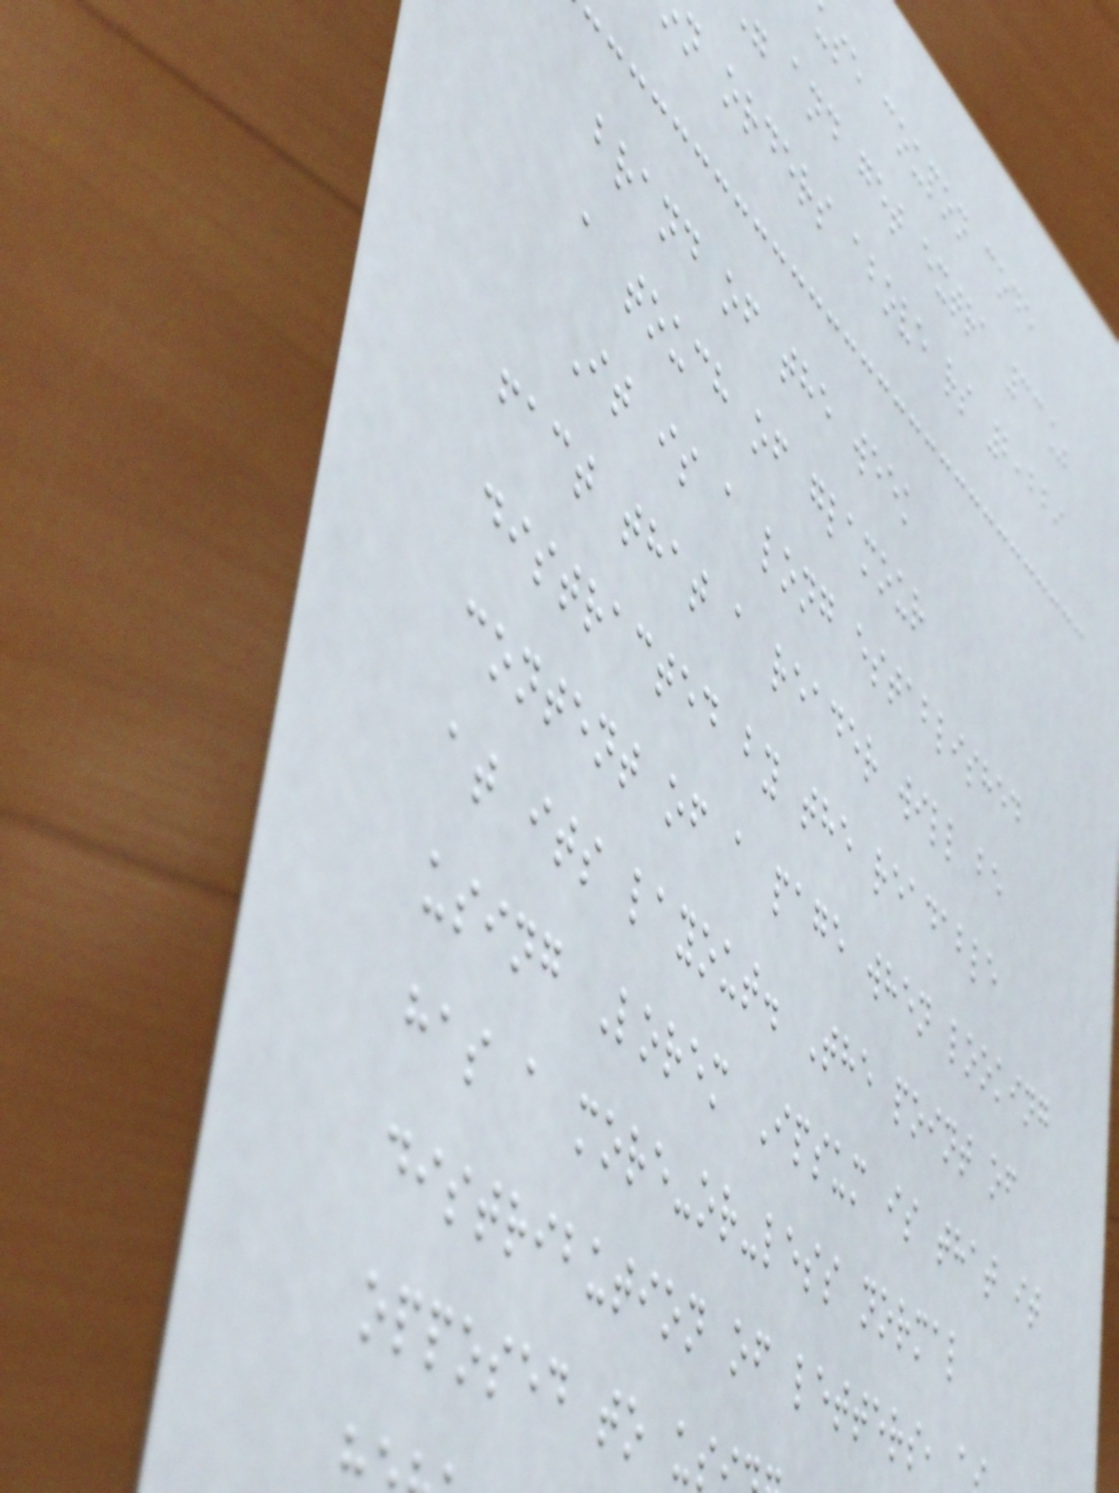use coupon code
and get extra 33%
n orders above rs 2,229
brand of the week
a touch of glamour
It is a long established
fact that a reader will be
distracted by the readable
content of a page when looking
at its layout. The point of
using Lorem Ipsum is that it
has a more-or-less normal
distribution of letters,
opposed to us
